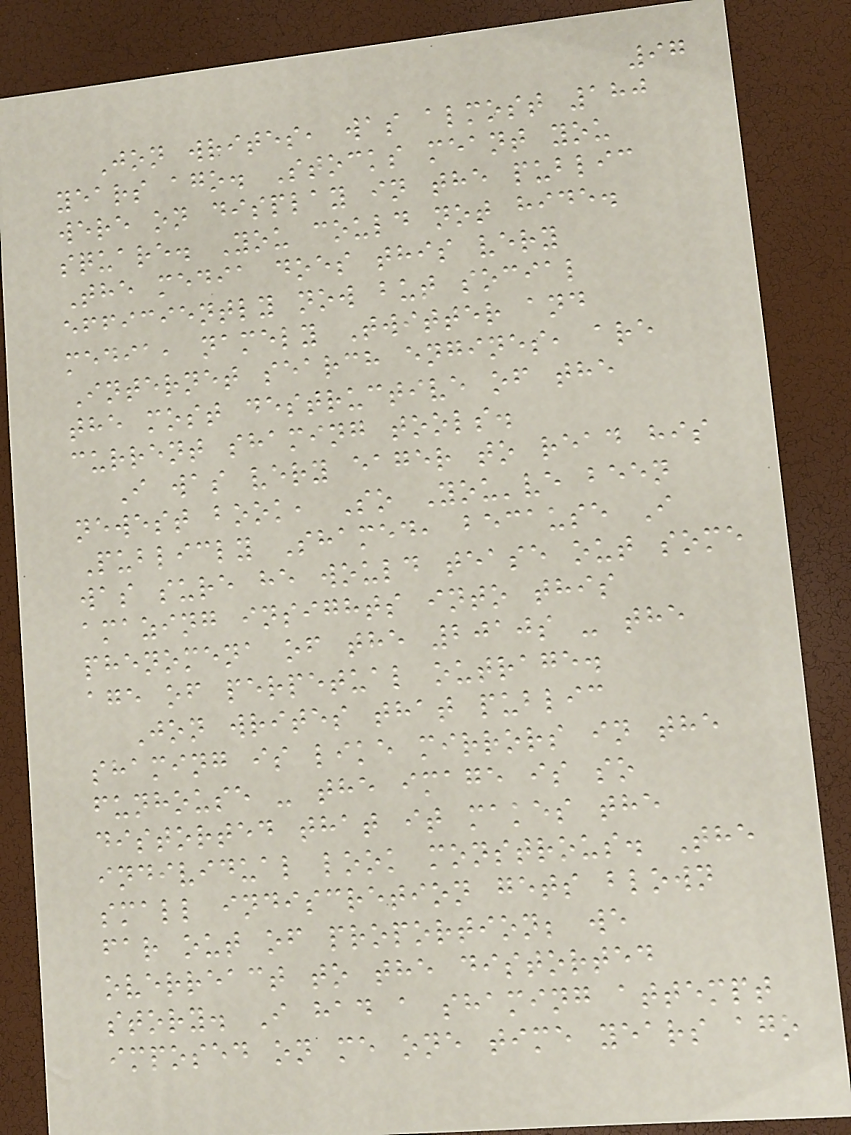97
Jon writes, was almost 180
years ago. Stocks meant you
were on display in the public
square. You could not hide.
The media does this very
efficiently now but social
media, namely Twitter and
Internet search engines, are
the most destructive of the
current shaming tools.
I was very eager to read his
newest book, So You've been
Publicly Shamed, because I
was sure he would tease out some
amazing insights into this
phenomena of the 2010s - the
age of perpetual outrage.
Jon writes that public
shaming is like mirrors in the
funhouse - the image is so
distorted that it makes the
individual look monstrous. The
small indiscretion gets blown
far out of proportion; we
overreact to the distorted
story. I had a shaming attempt
imposed on me one time years ago
